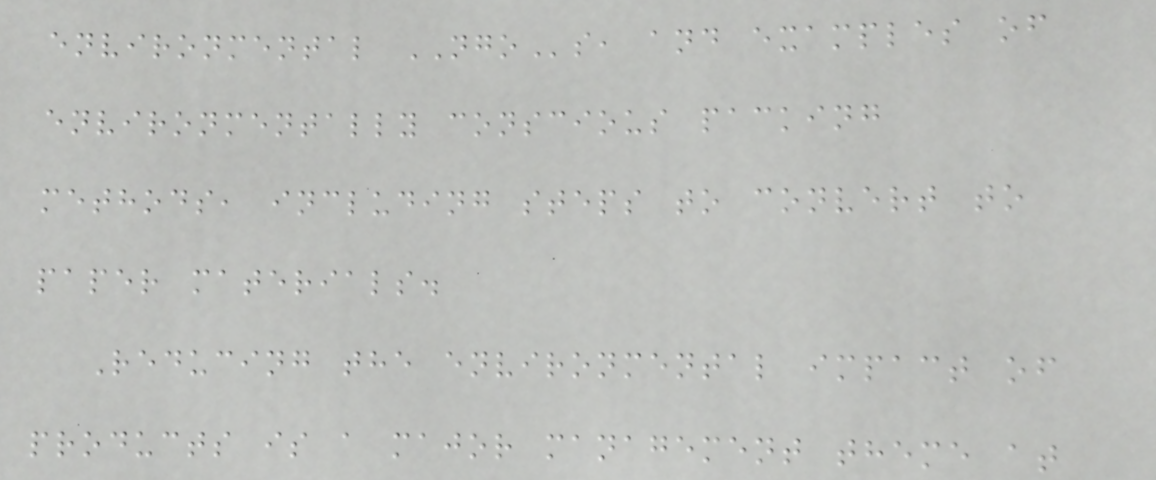environmental NGOs, and examples of
environmentally conscious packing
methods, including steps to convert to
paper materials.
Reducing the environmental impact of
products is a major management theme at
